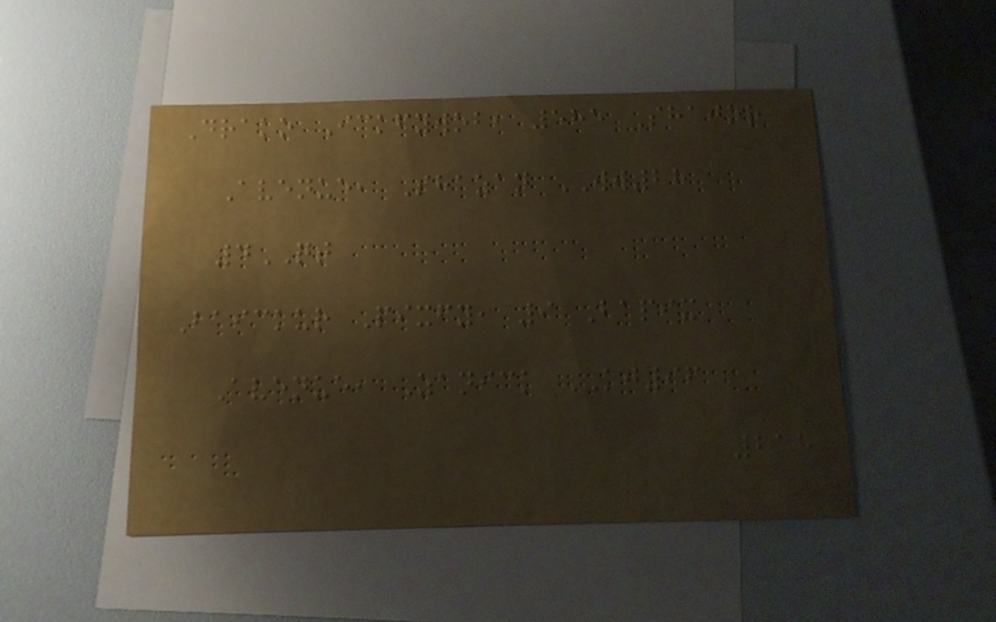Drako Ickfywob, 585 Shajor
Avenue, Shazan WW28
4QT
Baickur Pixfy, 9 Bapix
Avenue, Zanick KJ96
215
